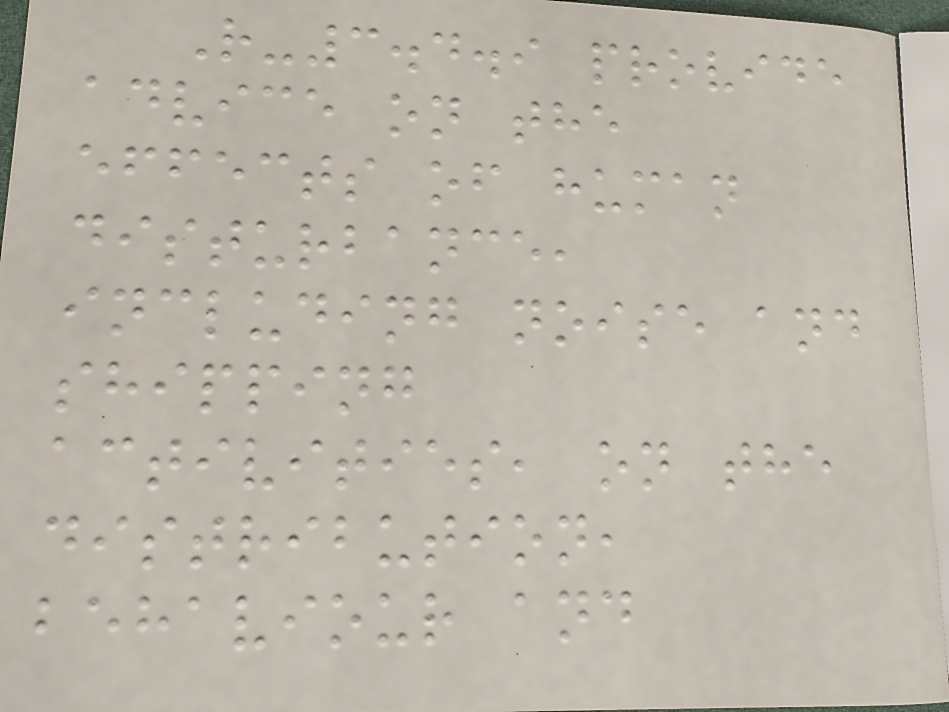R-3.4.9 provide
advice on the
effects of human
disturbance,
including noise and
shipping
activities, on the
distribution,
behaviour and
